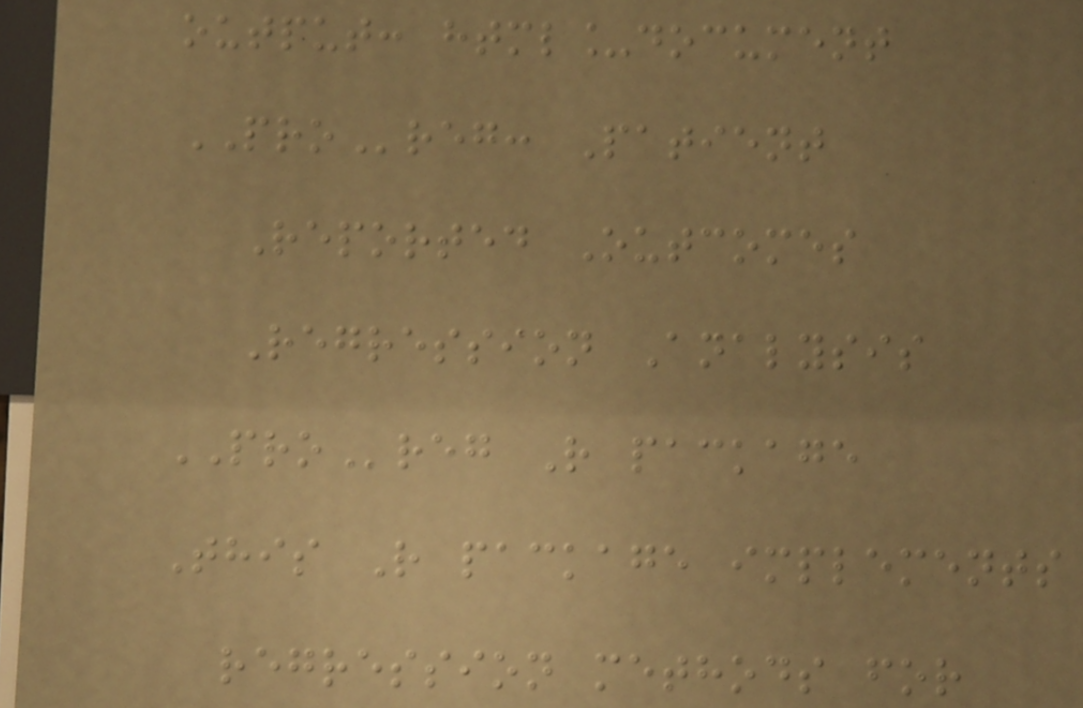output: html_document
PROreg: Patient
Reported Outcomes
Regression Analysis
PROreg R package
This R package implements
regression methods for
